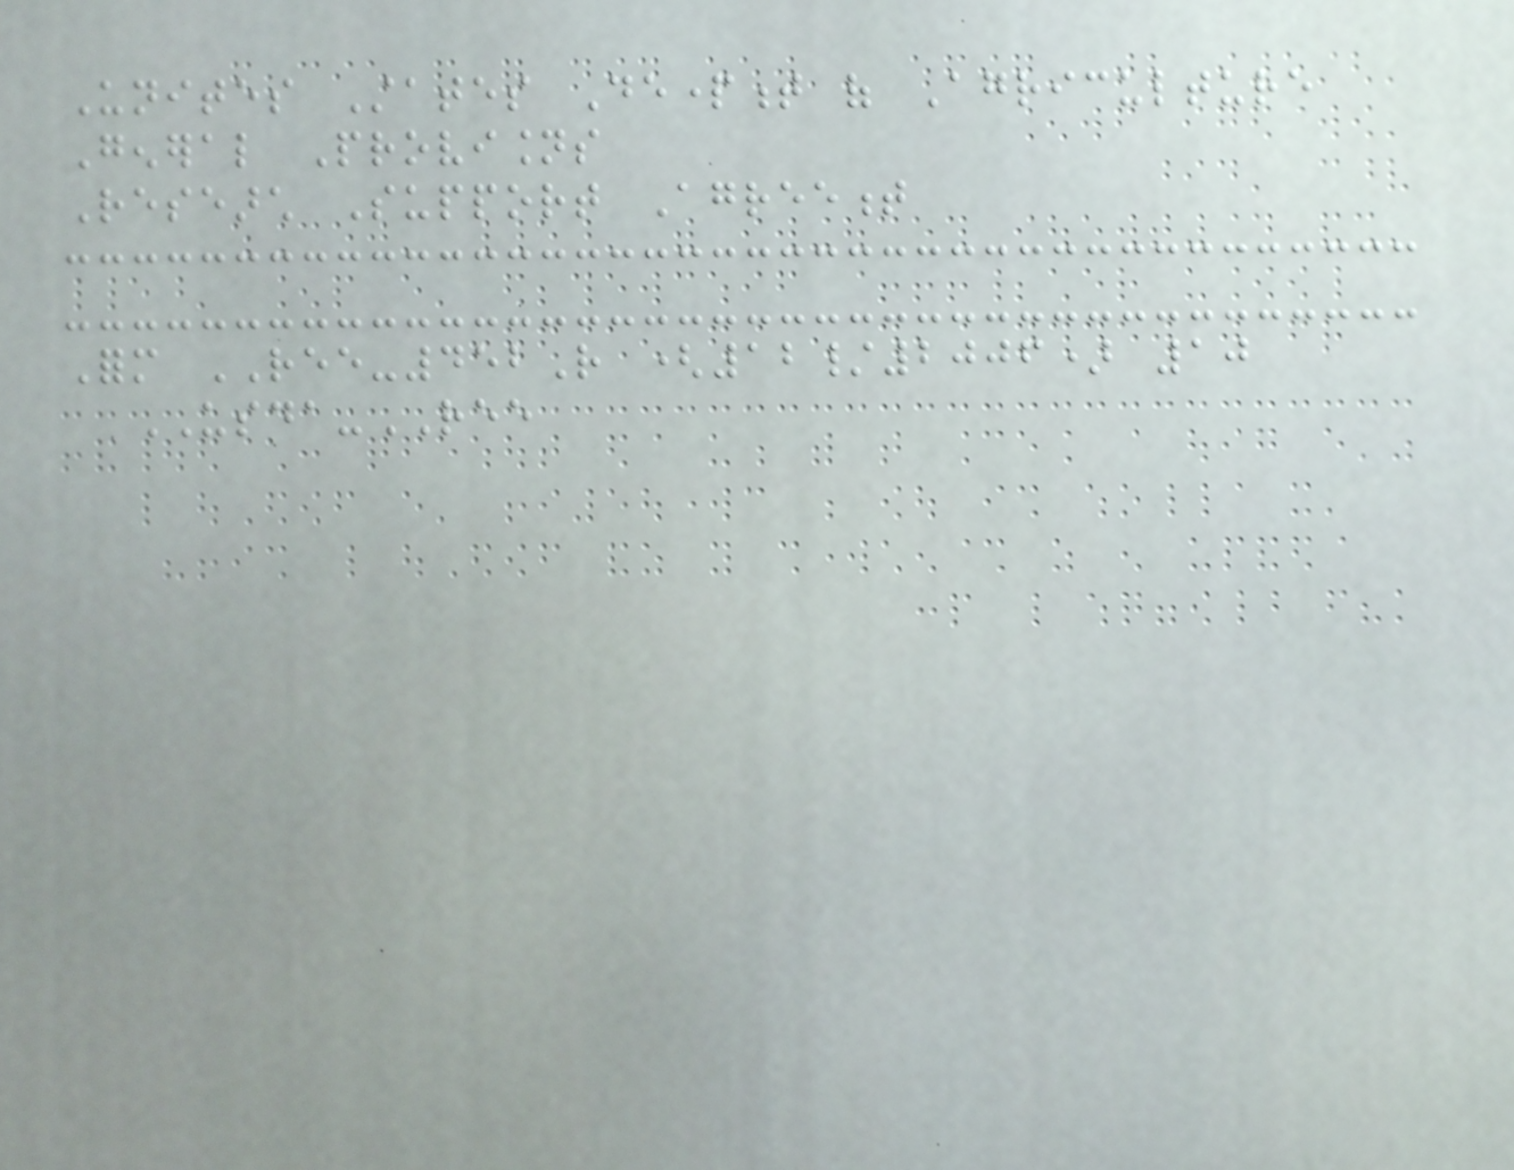Unites States Department of Agriculture
General Provisions
Research Support Agreement
Form REE-452R (12/2006) 10
USDA-REE
